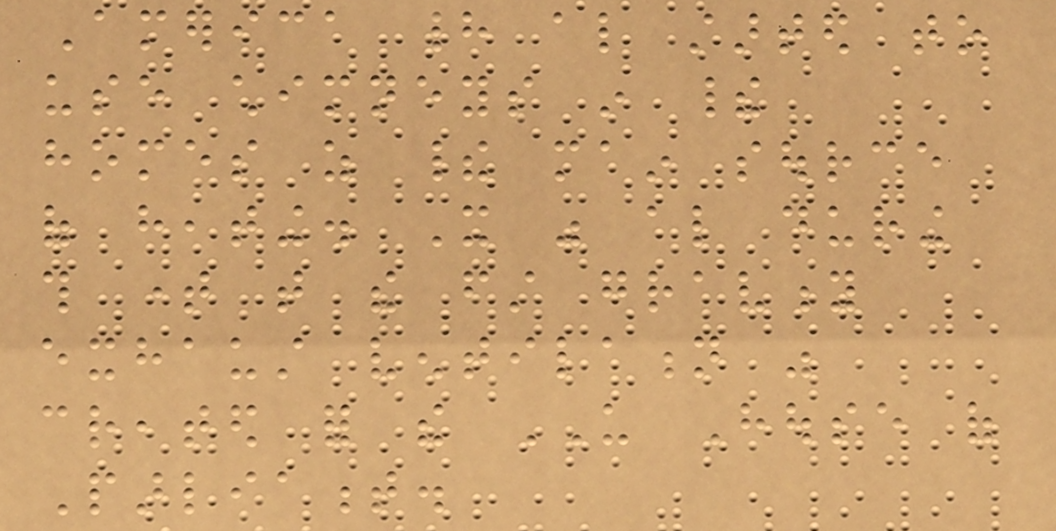America had also started to
use chimneys in their
homes as their main source
of heating. It was also during
this time that the first gravity
exhaust ventilation was
created for the US House of
Parliament.
